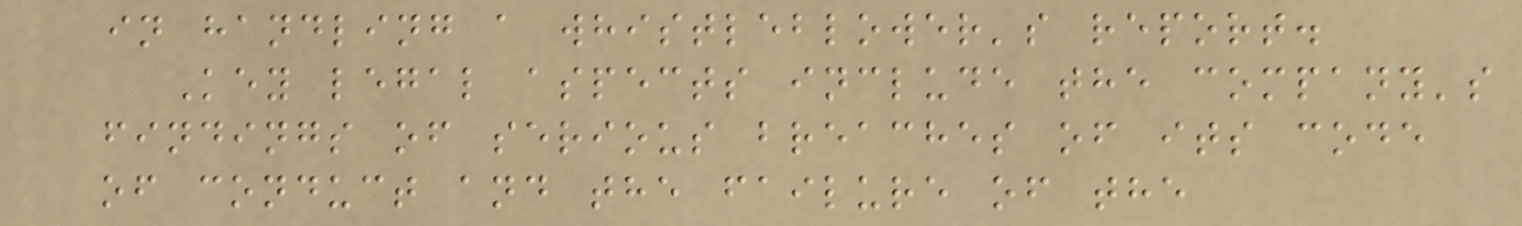in handling a whistleblower's report.
Key legal aspects include the company's
findings of serious breaches of its code
of conduct and the failure of the
